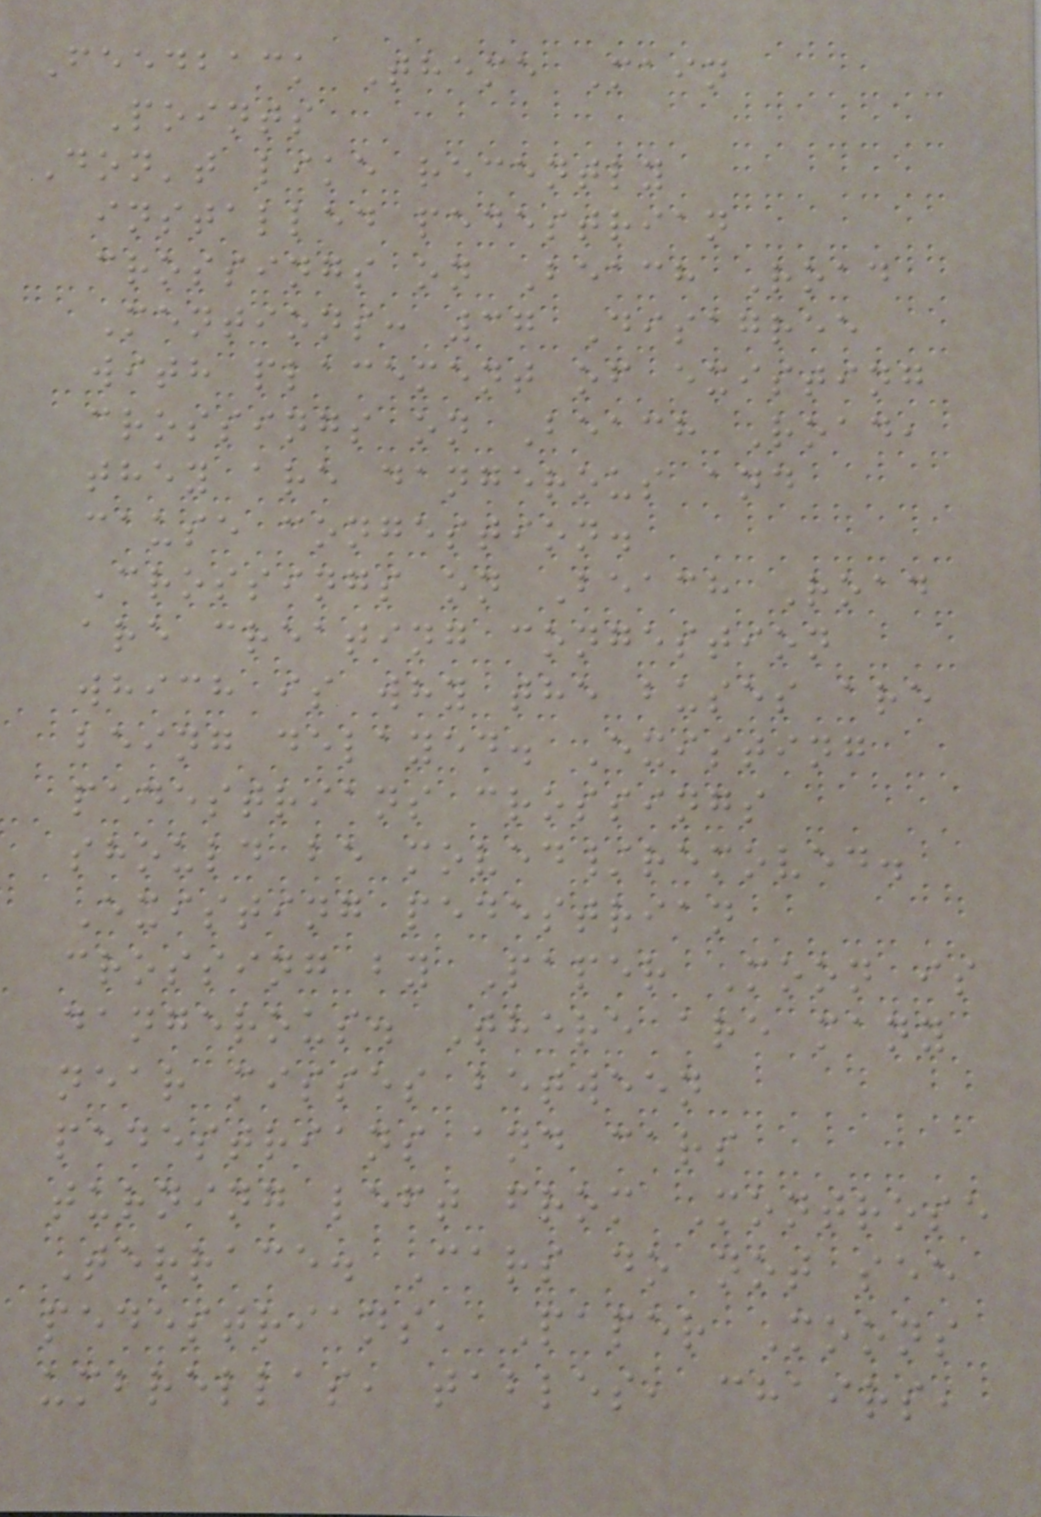Feedback Theme Main
Points
Don't like recently
installed pedestrian
crossings on Beach Road
Mentions: 37 Disagree
with placement of existing
crossings on Beach Road,
they are dangerous and
cause congestion.
Crossings on Beach Road
are creating congestion
which is why the buses are
being delayed. Existing
pedestrians crossings
should be moved/removed.
Existing pedestrian
crossing by Paper Moon is
dangerous. There are many
near misses between
pedestrians and cars
turning left from Montrose
Terrace. Cars do not see
pedestrians, Paper Moons
umbrellas, tables, chairs,
